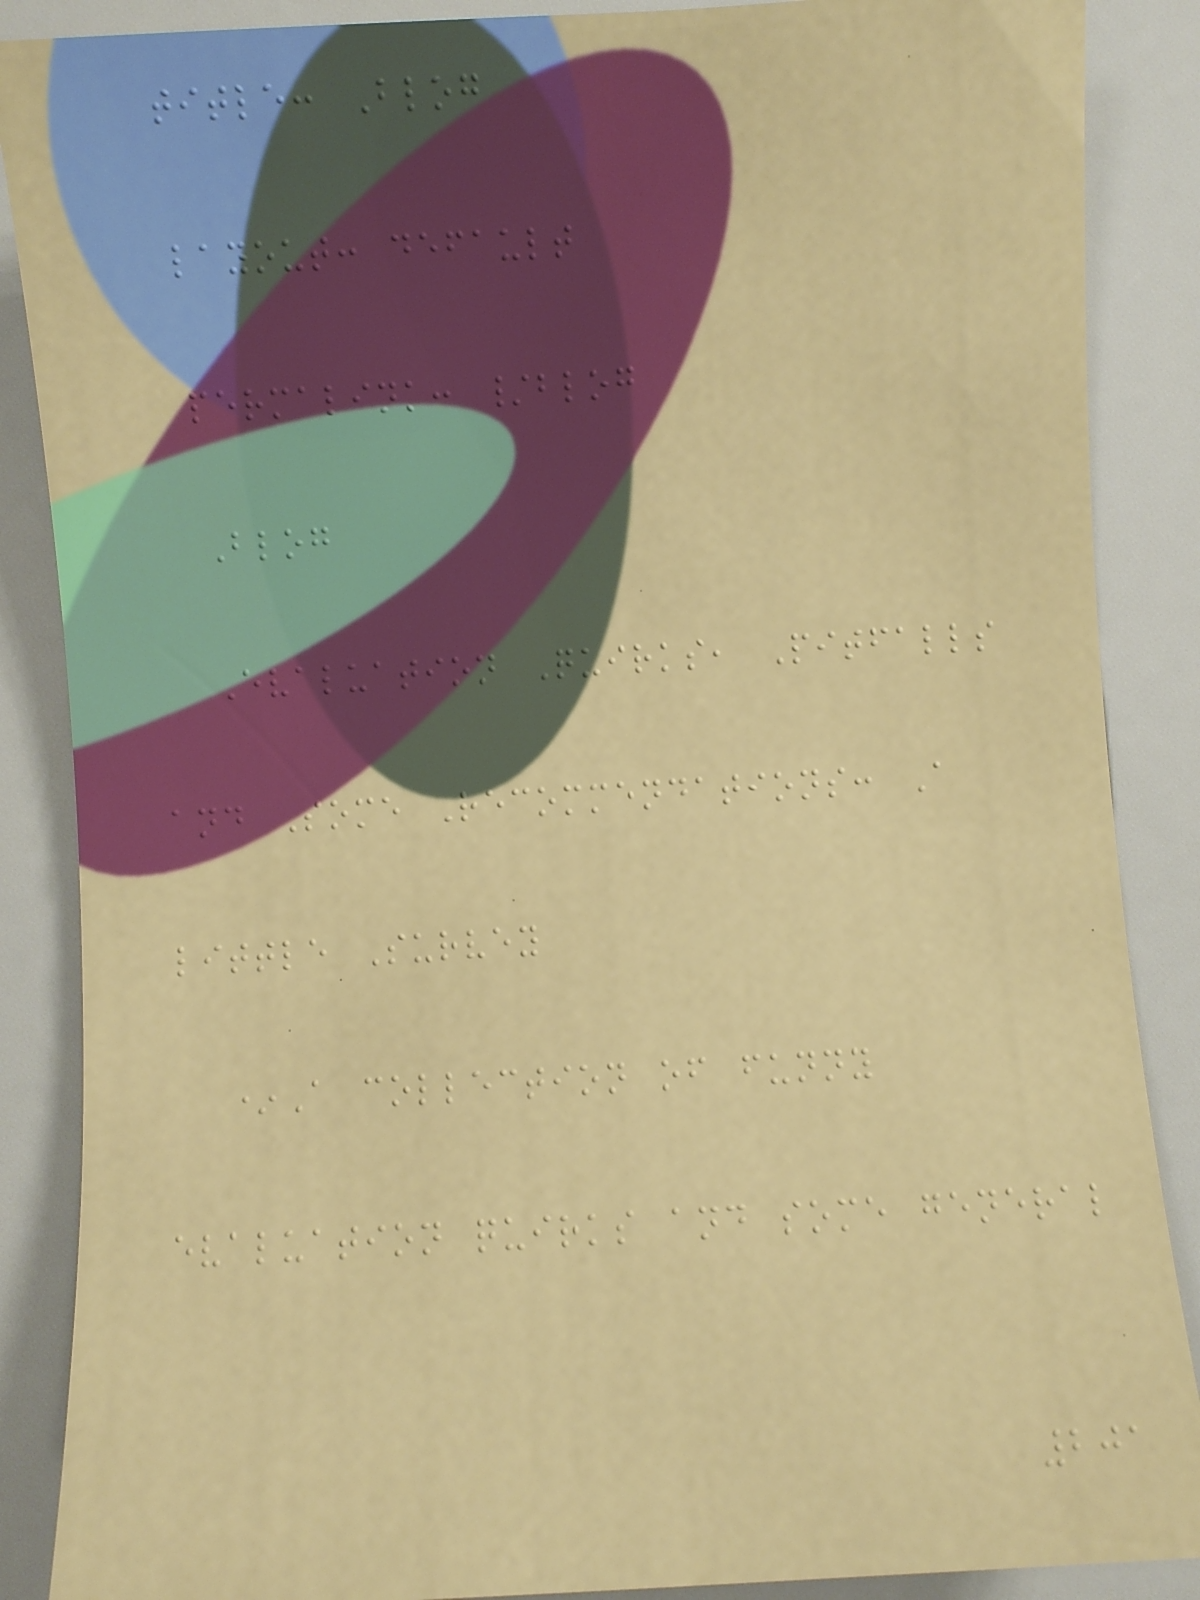title: Blog
layout: default
permalink: /blog
Blog
Evaluation Quirks, Pitfalls
and Some Recommendations: A
little Survey
*A collection of funny
evaluation quirks and some general
201
